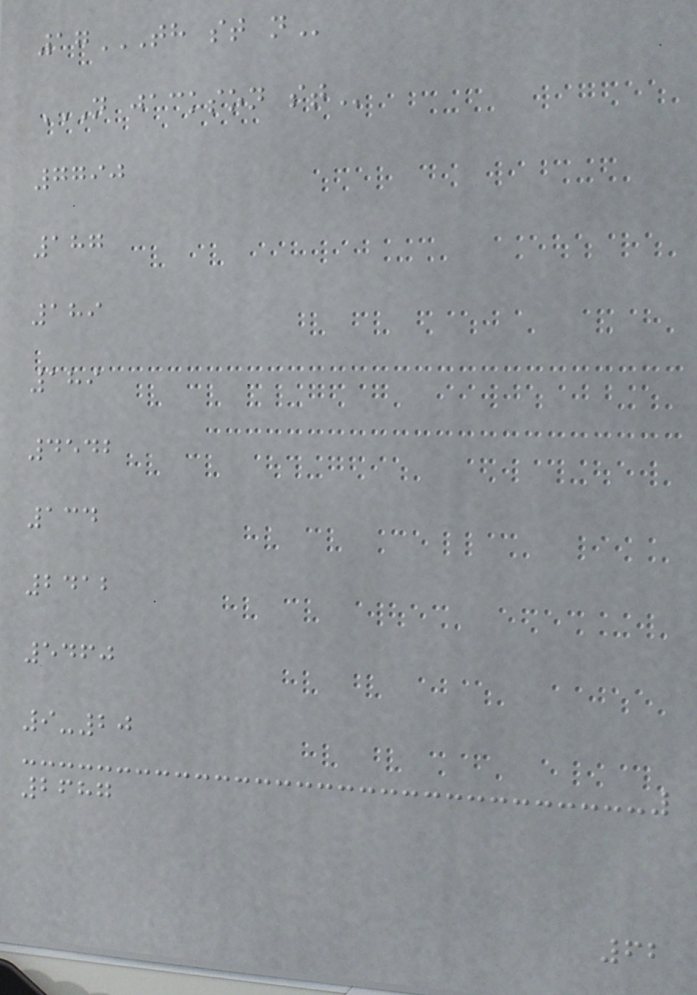17TH ST N
N JACKSON ST
7790
187
189
189
4542
134
2412
5460
9-20
2687
62
